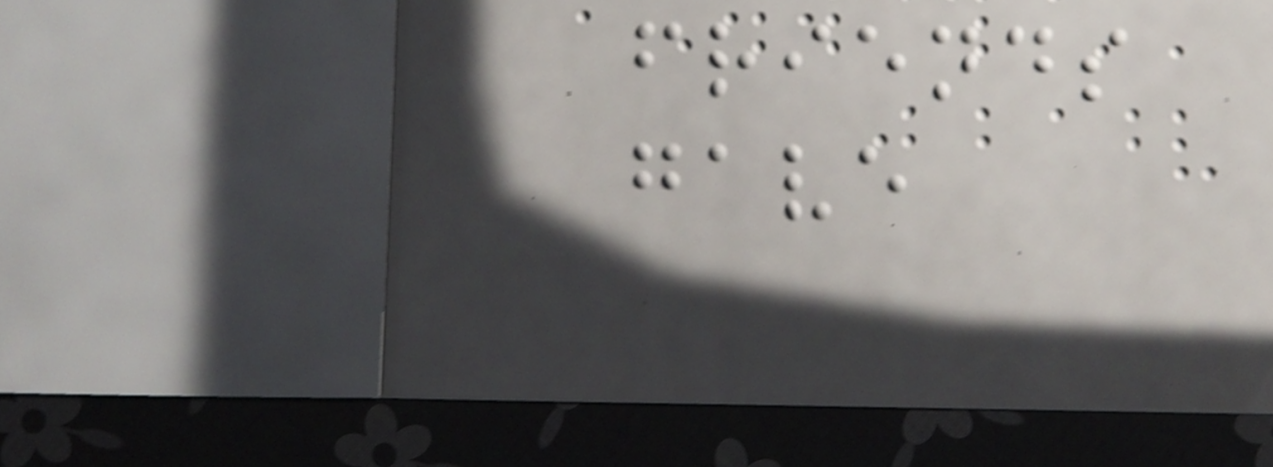friends
gave
